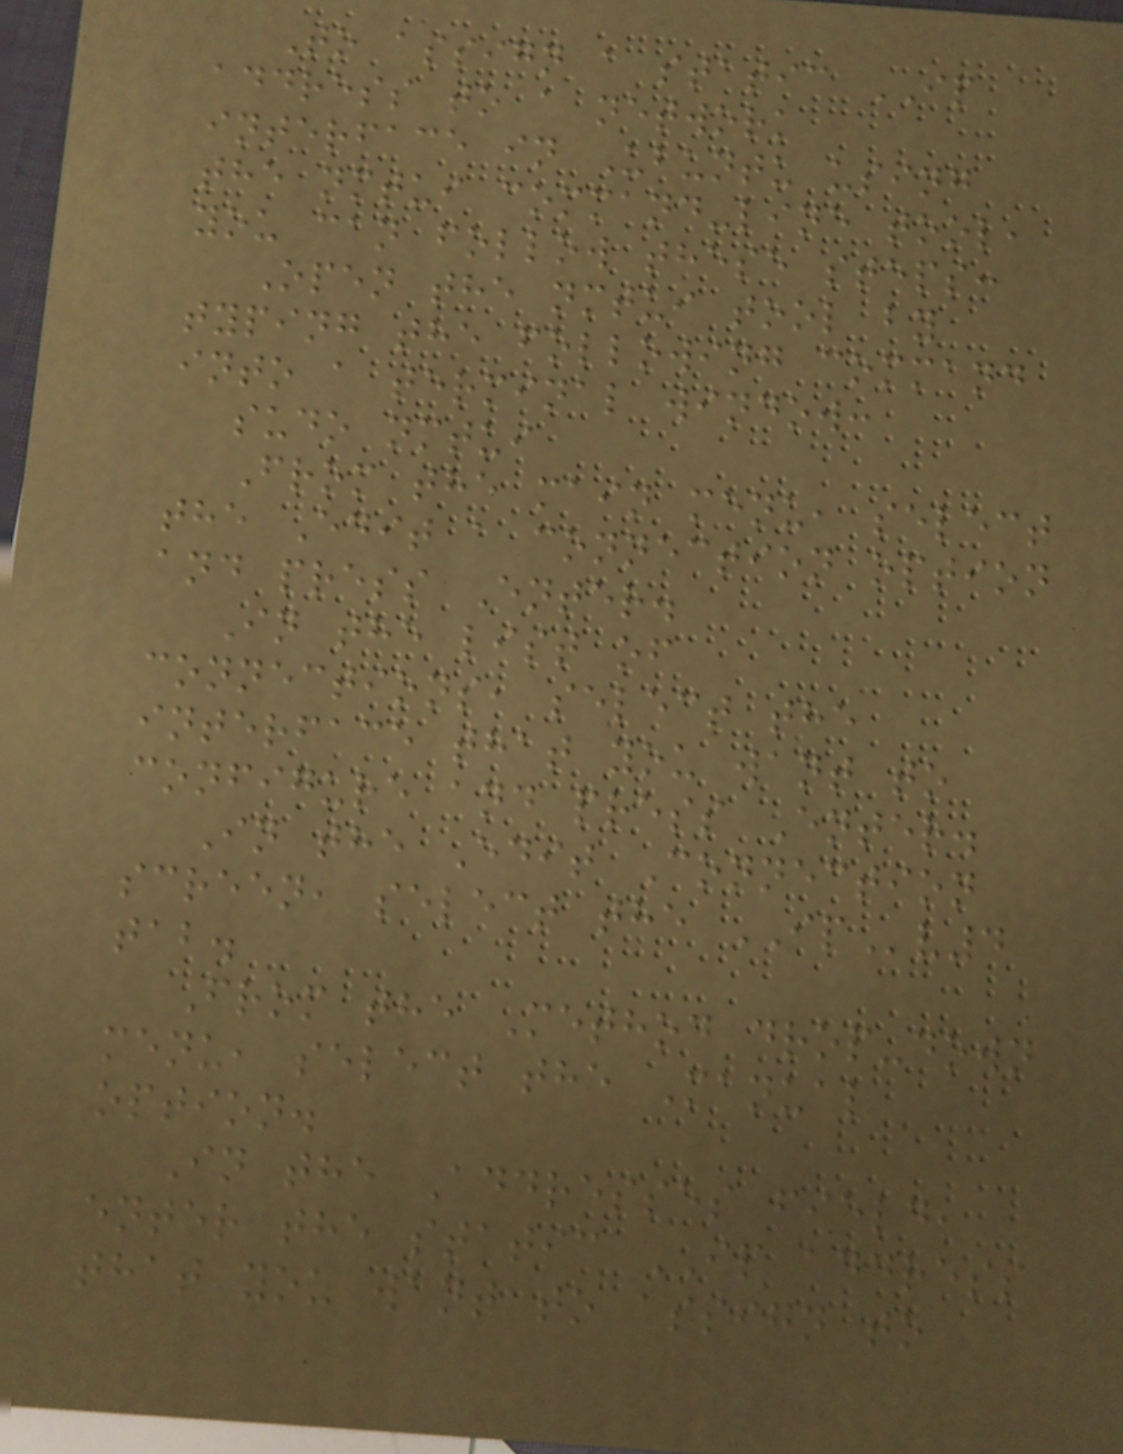To assign a static IP
address to a network
interface in Ubuntu using
the nmtui command-line tool,
you can follow these steps:
Open the nmtui tool by
typing the following command
into a terminal window:
sudo nmtui
From the main menu, select
the Edit a connection option
and press Enter.
In the list of
connections, select the
interface that you want to
configure and press Enter.
In the Edit Connection
screen, select the IPv4
tab.
From the Method drop-down
menu, select the Manual
option.
In the Addresses field,
enter the static IP address
that you want to assign to
